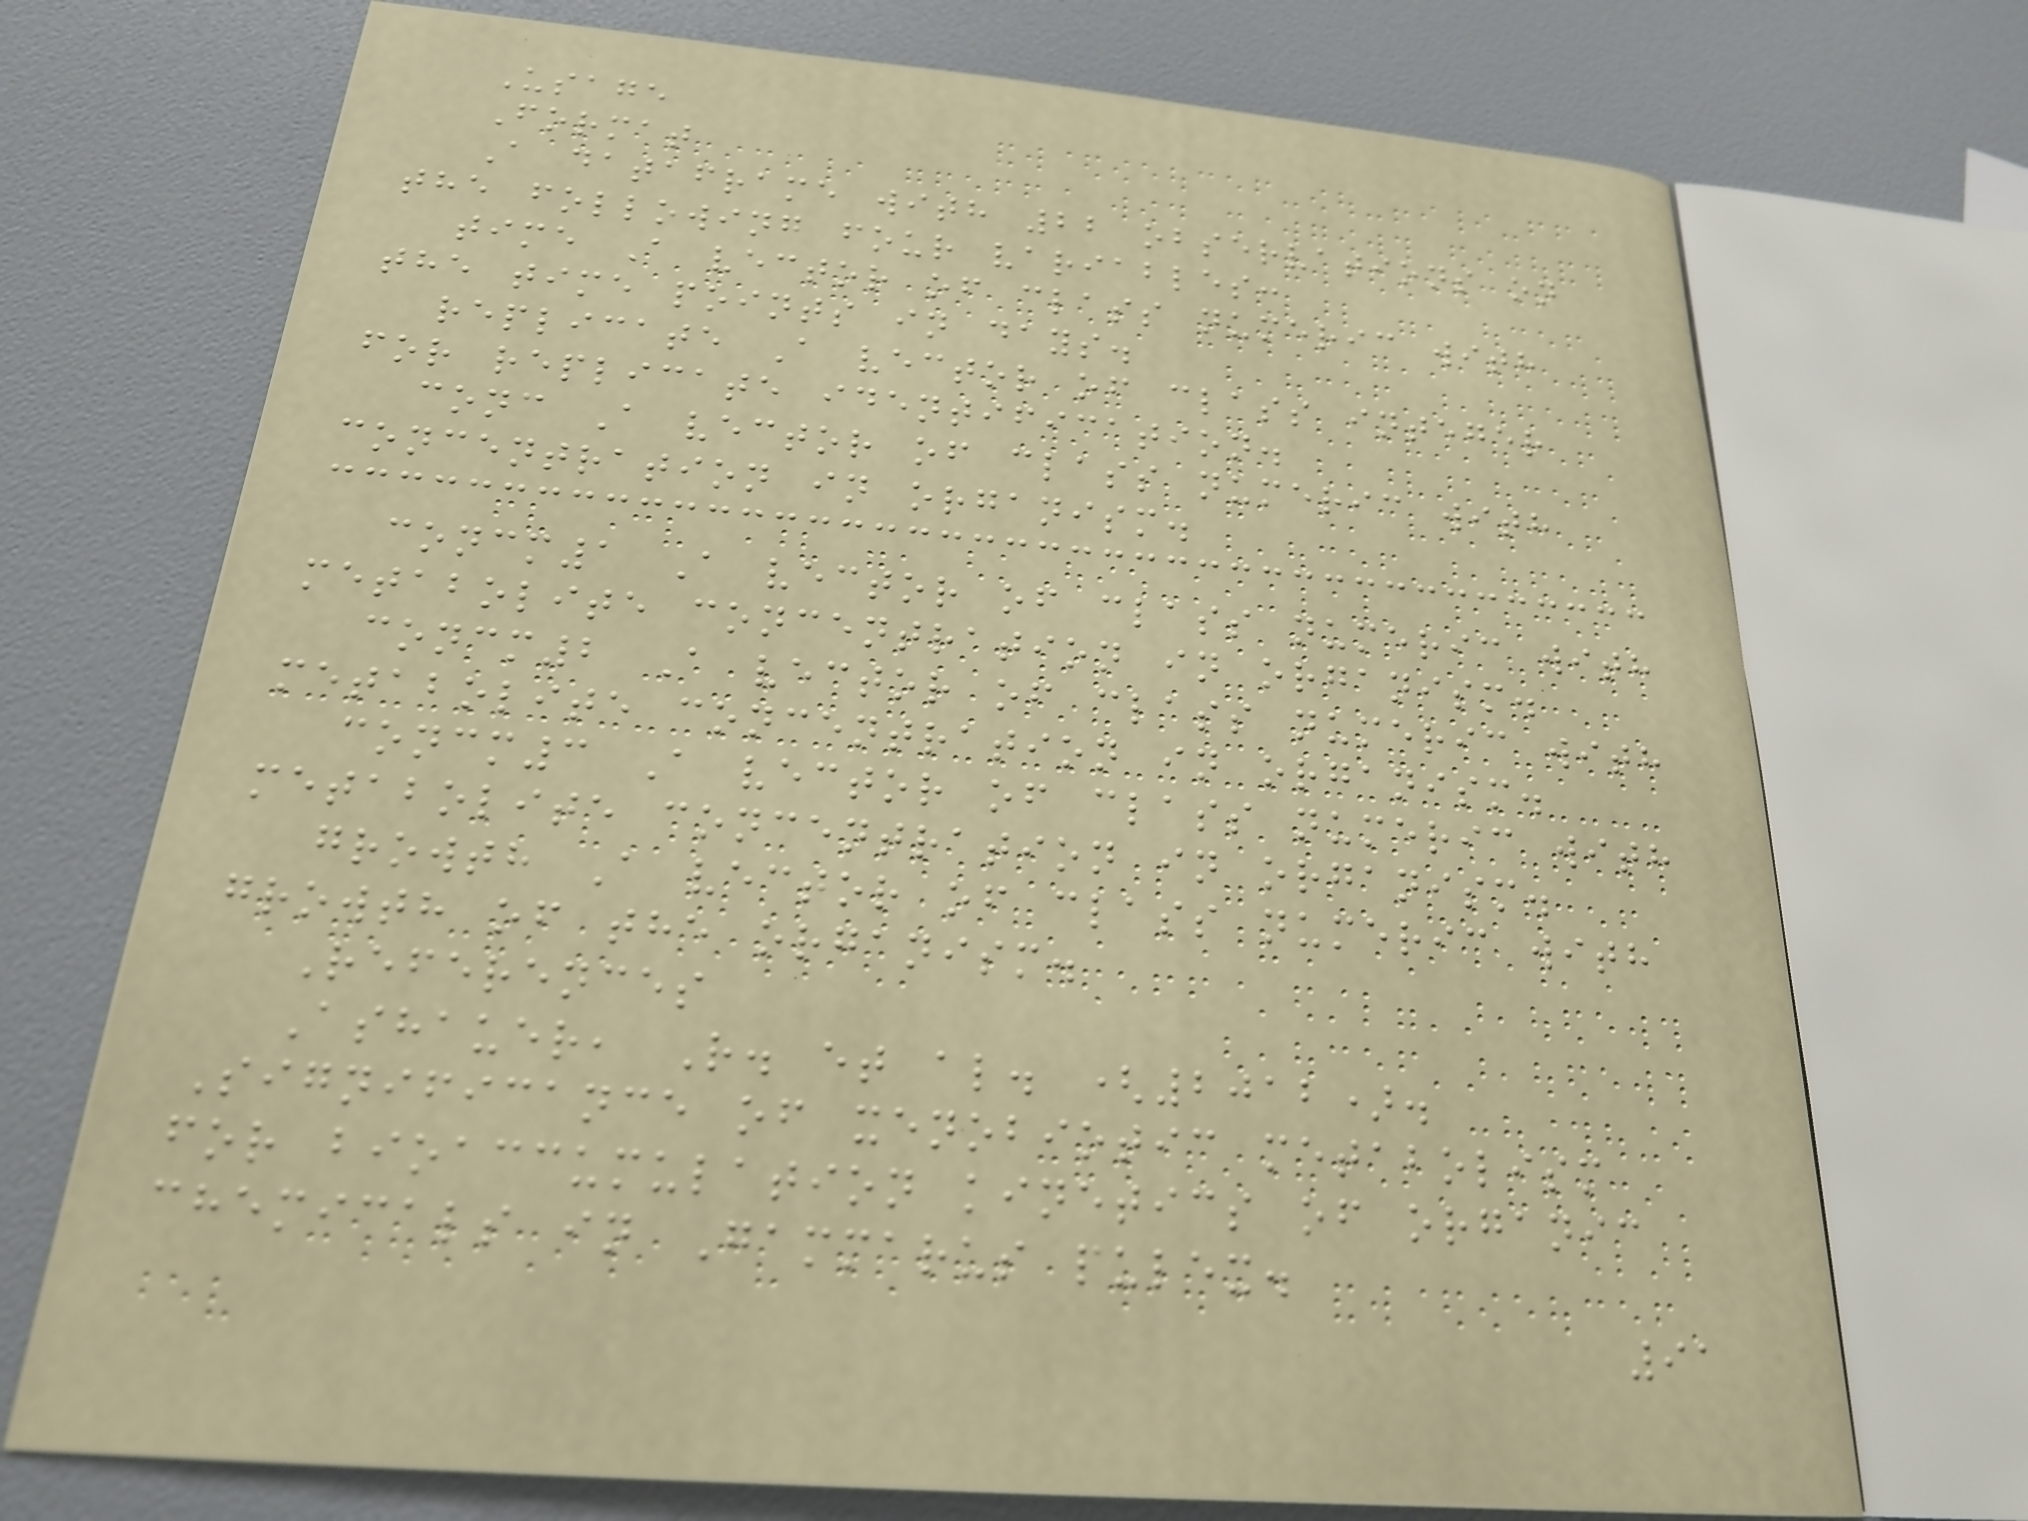Usage
Format
A dataframe with 22 observations on
the following four variables:
time A vector of class numeric with
the time points in days.
replicate A vector of class integer
for replicate identification.
conc A vector of class numeric with
concentration in organism.
concm1 A vector of class numeric with
metabolite concentration in organism.
concm2 A vector of class numeric with
metabolite concentration in organism.
concm3 A vector of class numeric with
metabolite concentration in organism.
growth A vector of class numeric with
growth of the organism.
References
Ashauer, R. et al. (2012).
Significance of xenobiotic metabolism
for bioaccumulation kinetics of organic
chemicals in Gammarus pulex.
91
